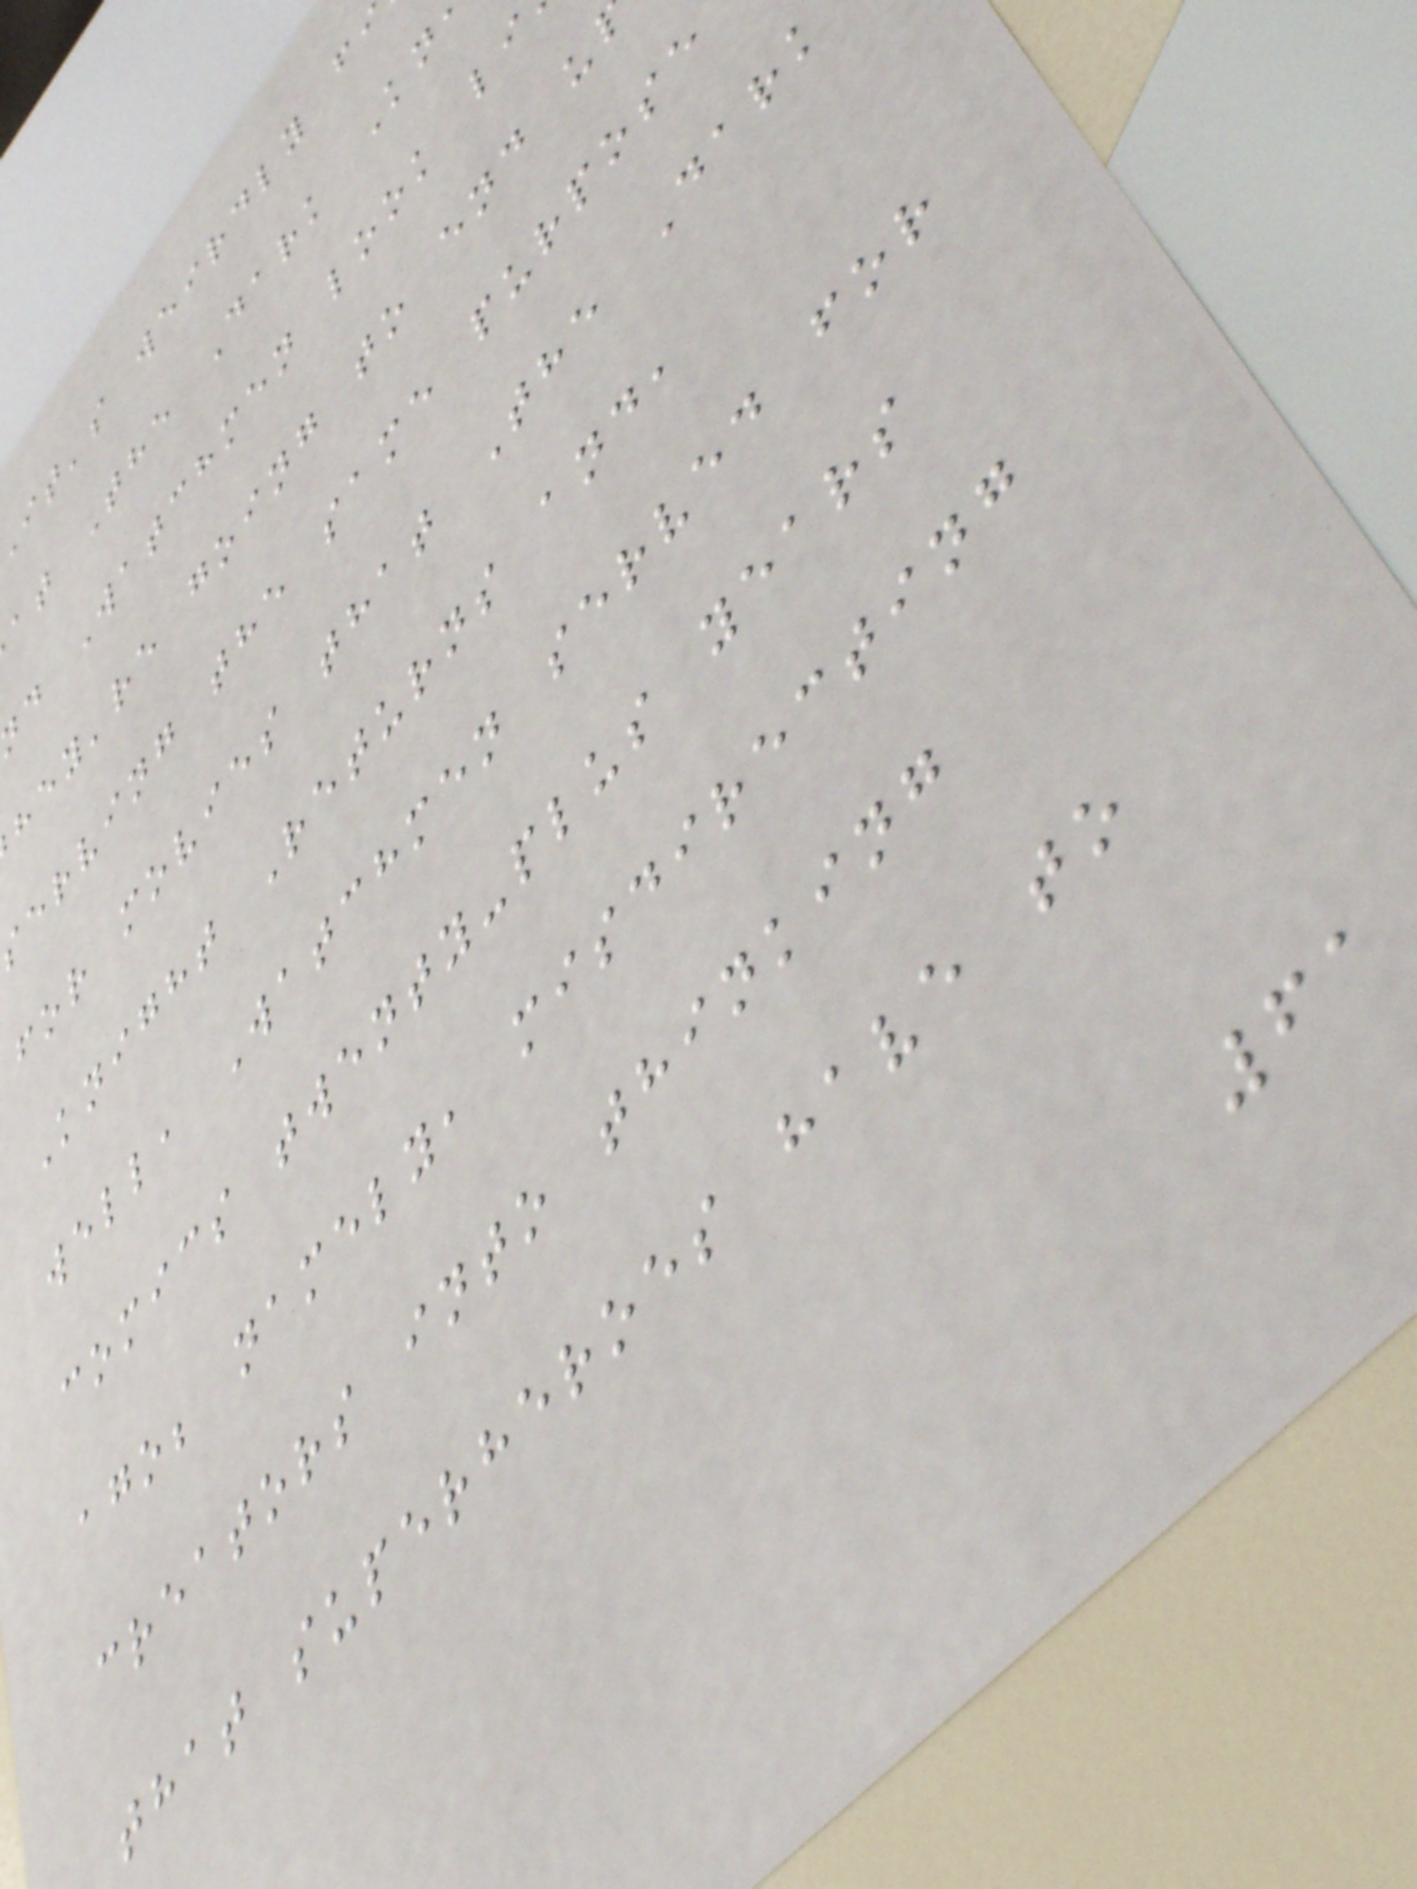it's weirdly fi
at The Dark Kn
d Watchmen look li
hey're going to end u
serving the same purpose
for movies that The Dark
Knight Returns and,
well, Watchmen served for
comics twenty-plus years
ago; namely, misdirecting
creators into thinking
that superheroes have to
61
